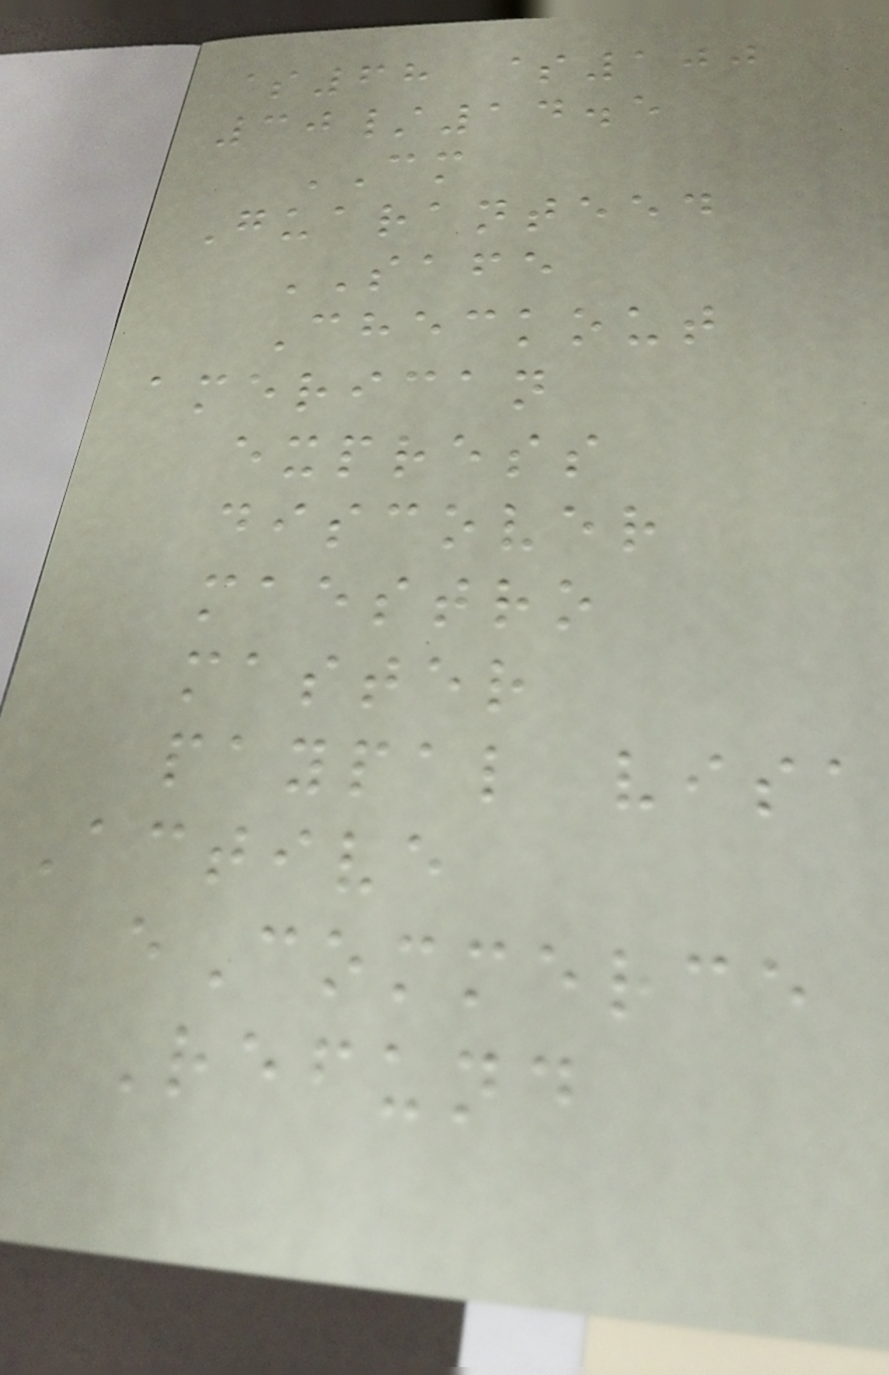$68 $100
30/14.5
CM
Guaranteed
SAFE
Checkout
american
express
discover
maestro
master
paypal visa
Active
eCommerce
Refund
